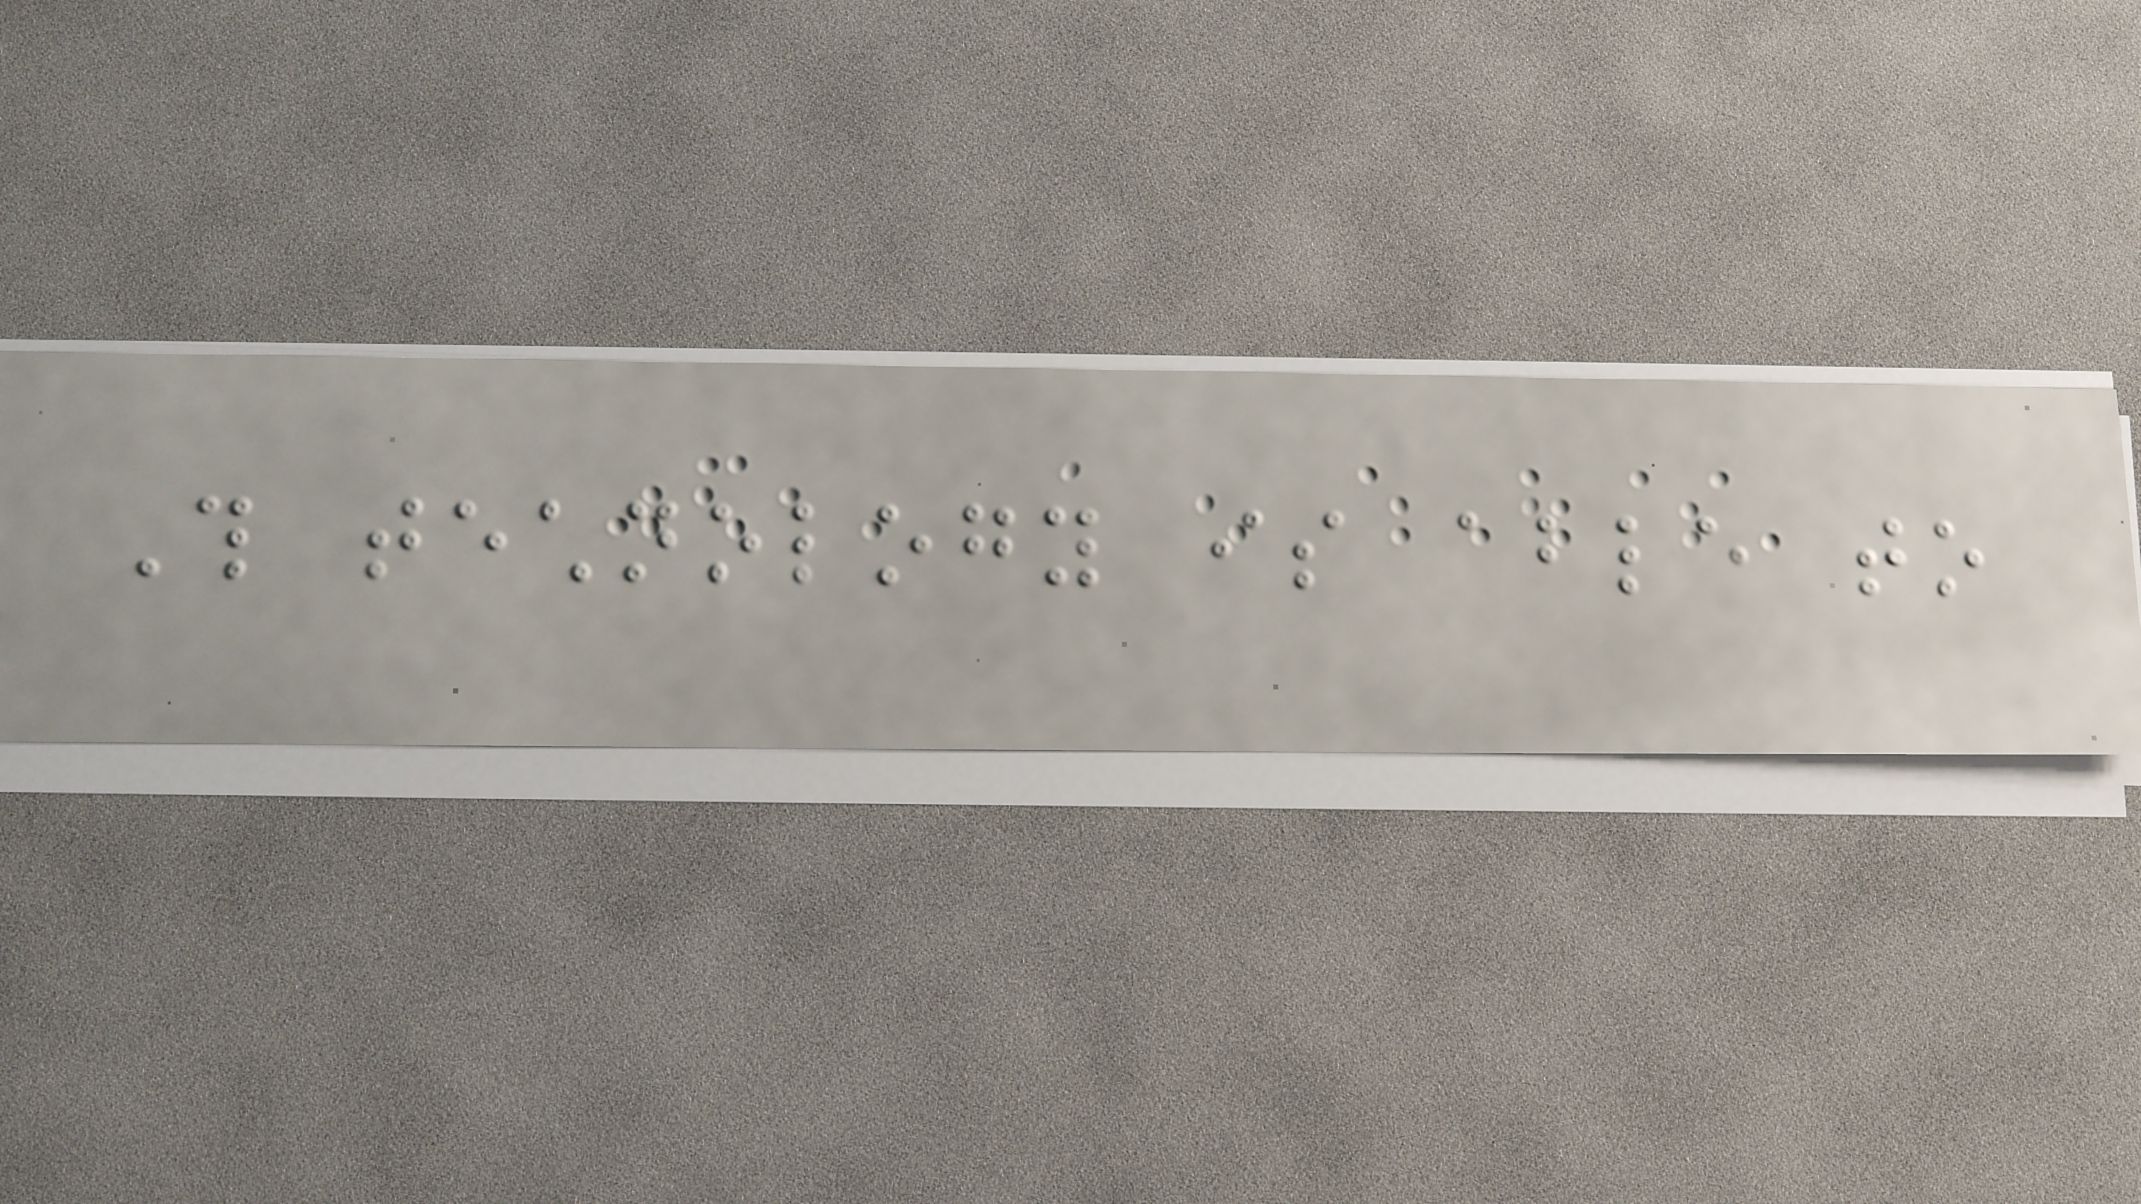This technology is able to
